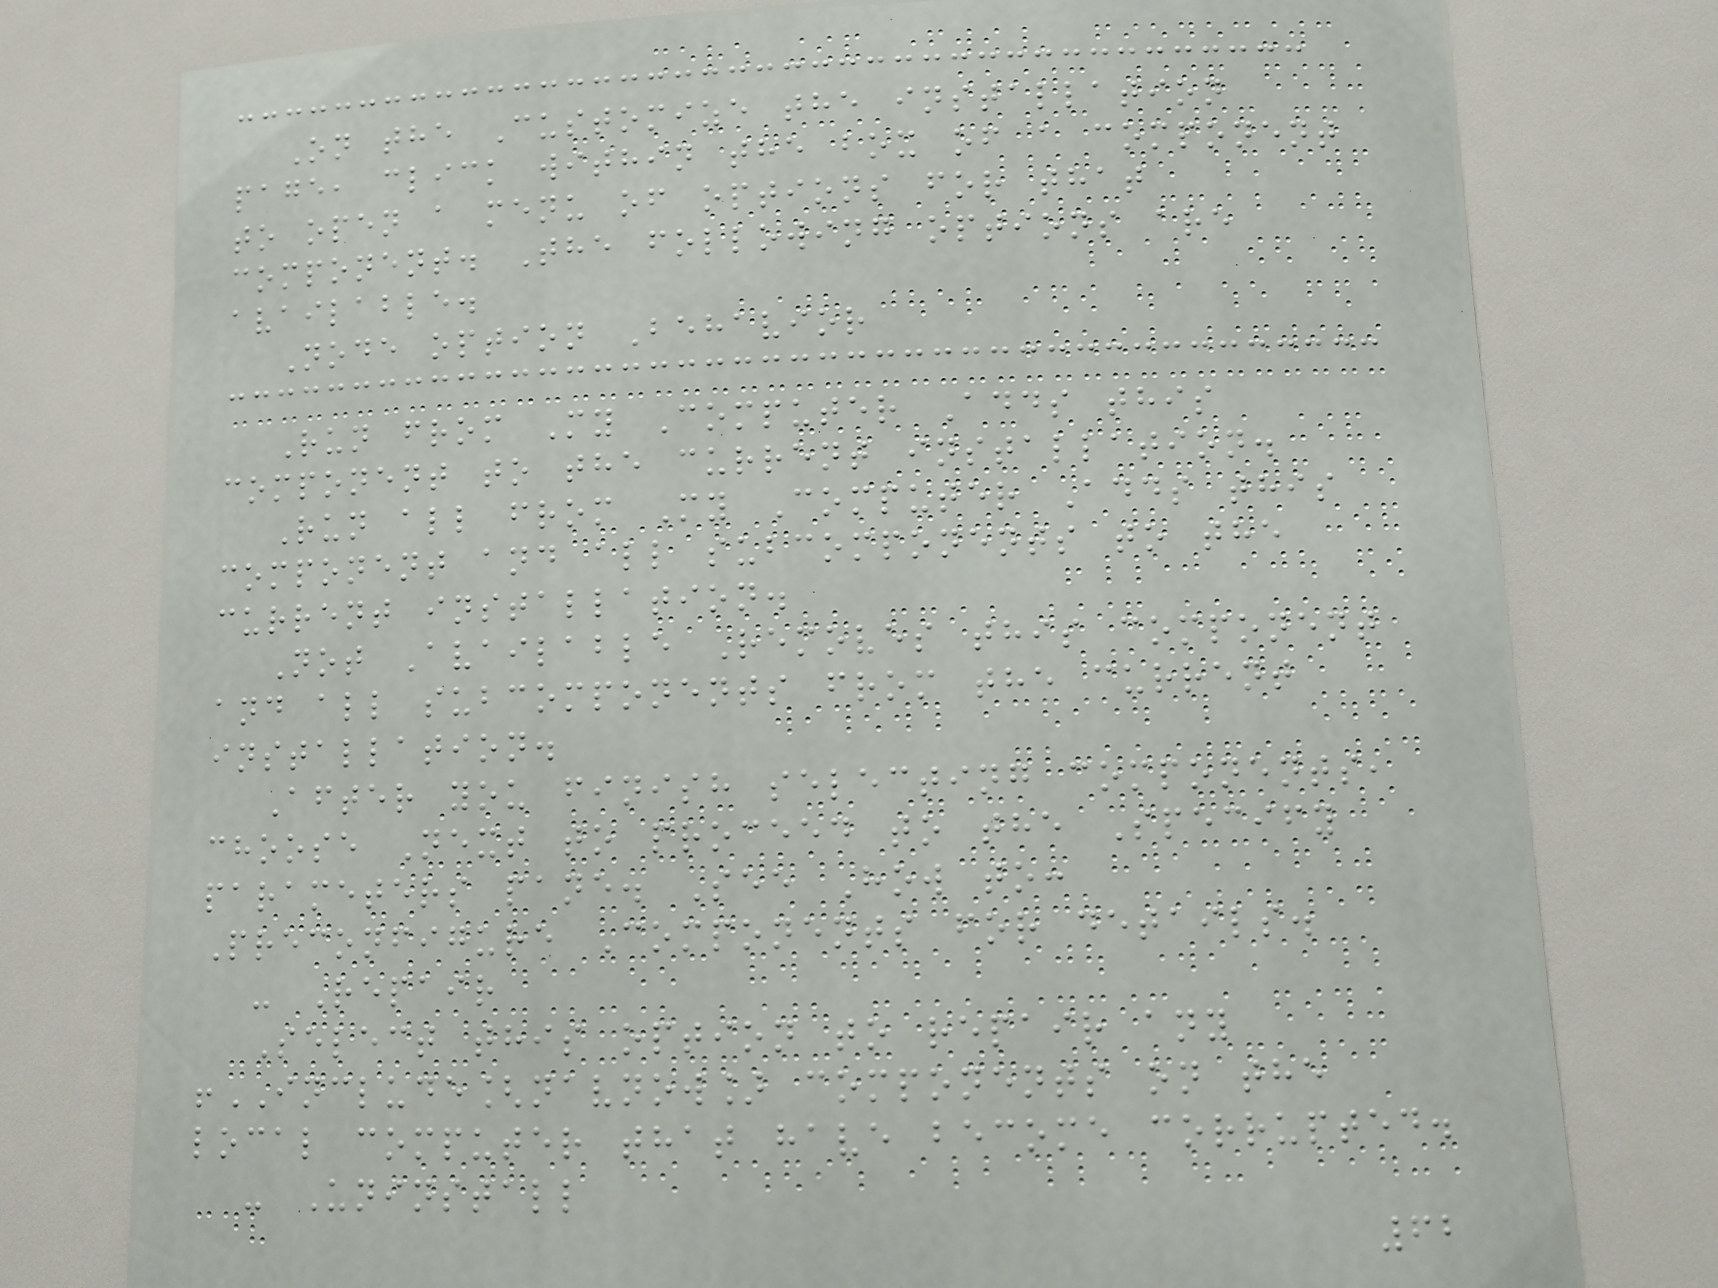On the Customize the installation
page, click within the box of a component
to open a menu of options for that
component. The following options are
available.
Node option Behavior
Run from My Computer Adds this
component to the current installation.
Run all from My Computer Adds this
component and all subcomponents to the
current installation.
Not Available Removes this component
and all subcomponents from the current
installation.
After you finish selecting components,
choose Next to proceed to the Specify
parameters pane. See How to:
Preconfigure Components for details.
- Repair
Select this option to repair any
!INCLUDE[navnow] components on the
local computer that have become corrupted.
- Uninstall
62
